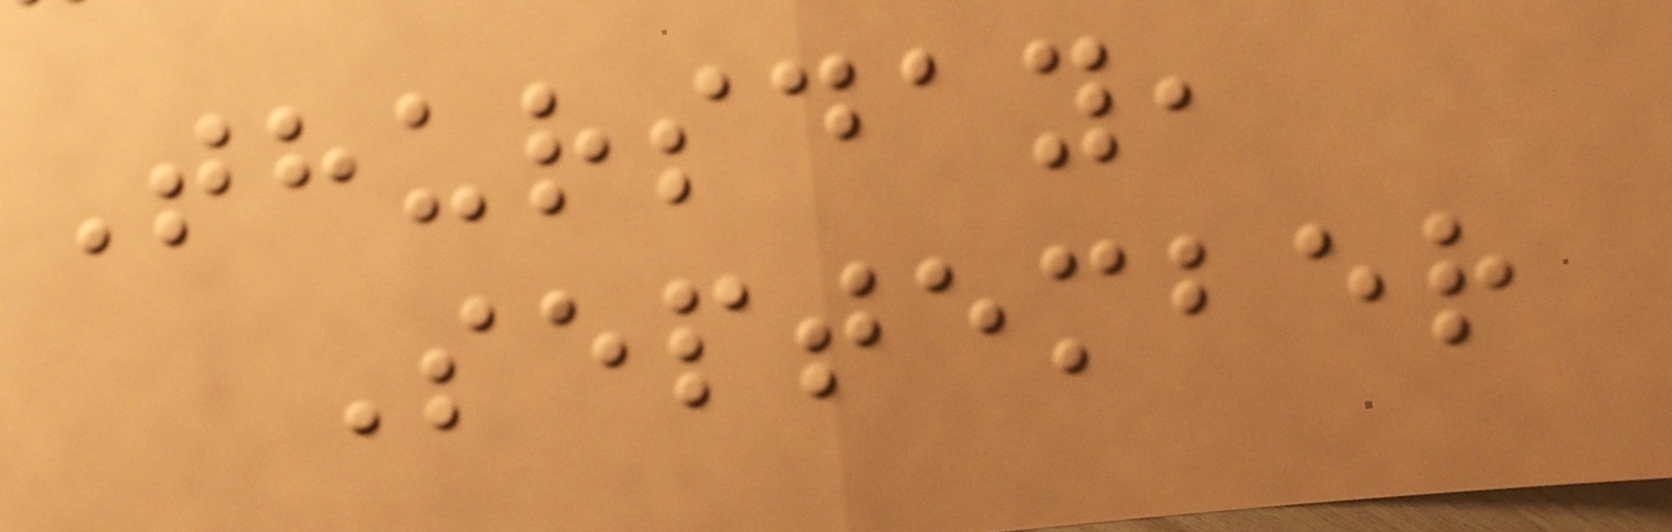Thursday,
September
